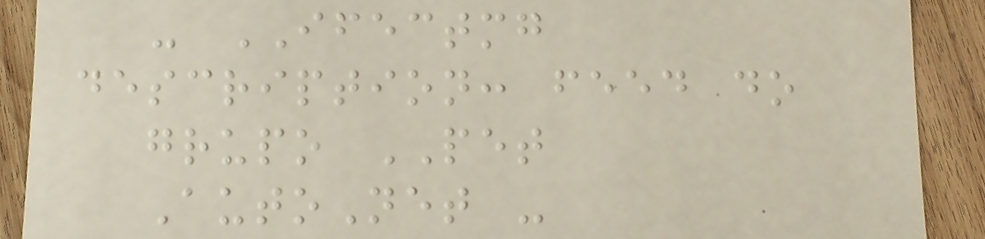- IFECTMG
description: feed do
grupo PET
AutoNet -
